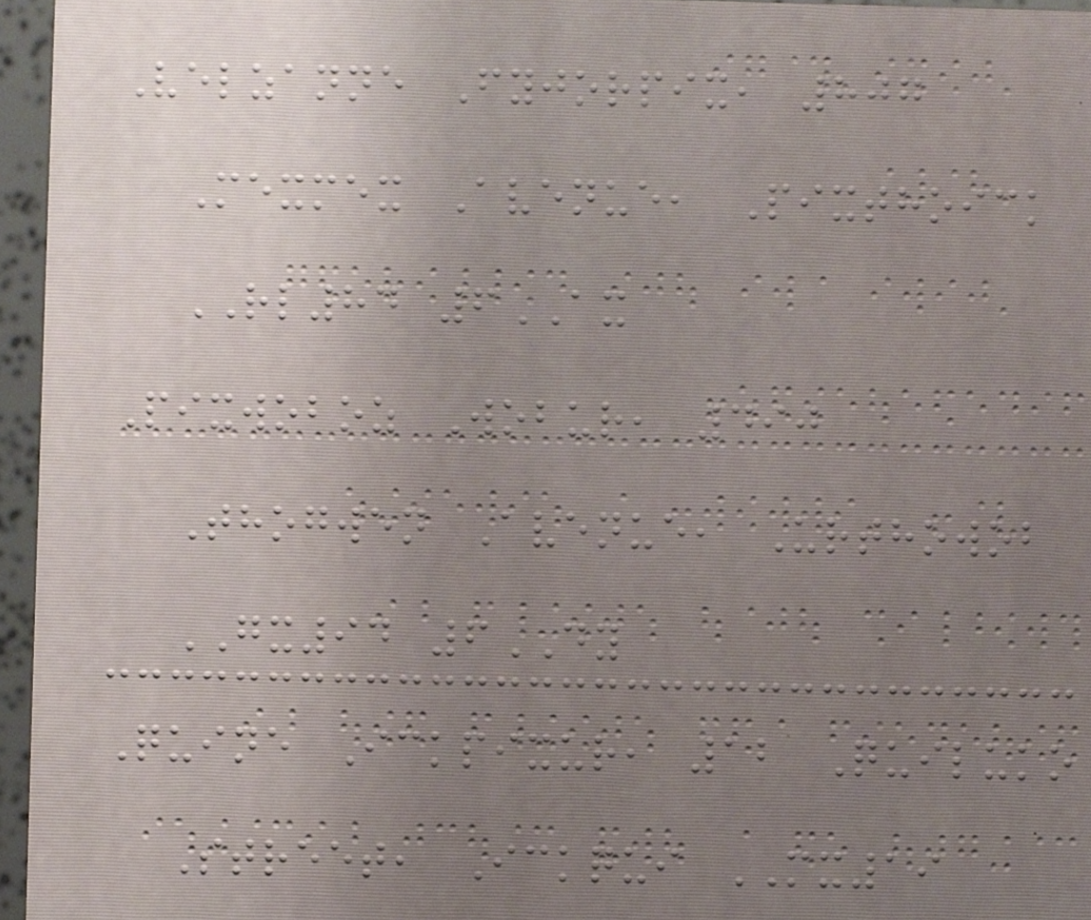Velzanne Fyjorpix, 807
Mexmex Avenue, Pixthoick
RL84 6AX
Pixwoboz Wobur, 490
Thogwen Avenue, Urthowob
GX94 6DY
Quine Ickpixur, 12 Quiluko
Street, Ickqui MX19
